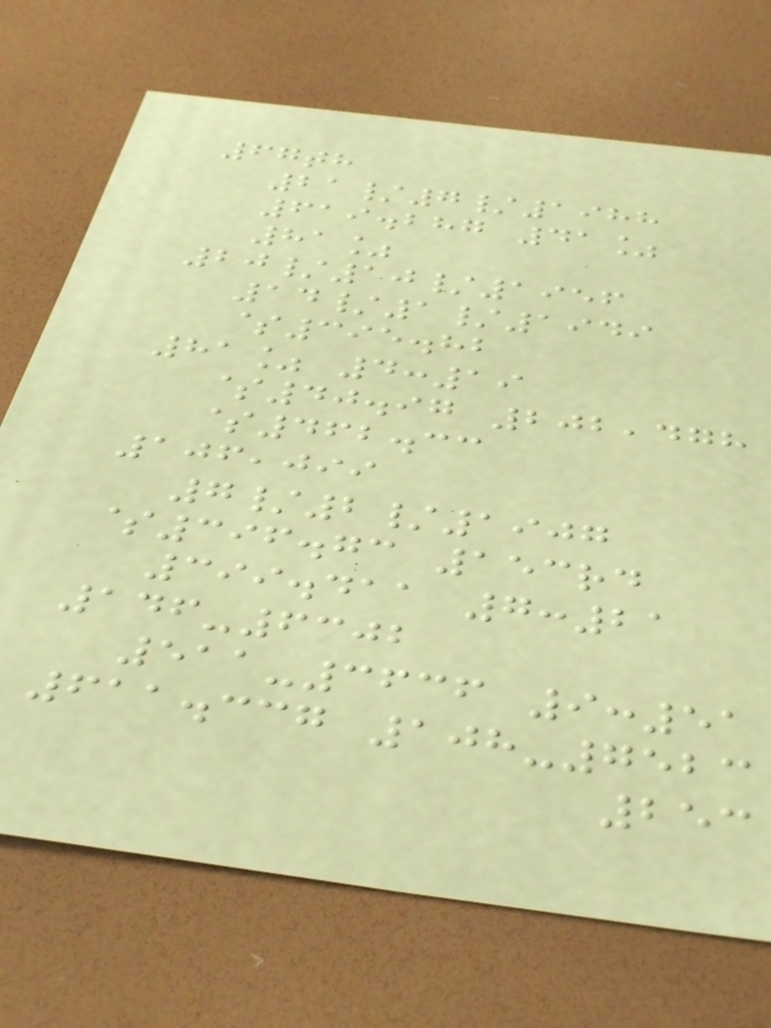67th
21/7/1988
619.287 41%
81%
20/10/1956
14/1/1949
$395.82
81% 4:19
$40.97 202,478
$462.33
106,099
7/2/1907
$396.73 153rd
399.411 7:21
146-6302
511-3636 9:51
611.337 108-7523
253
